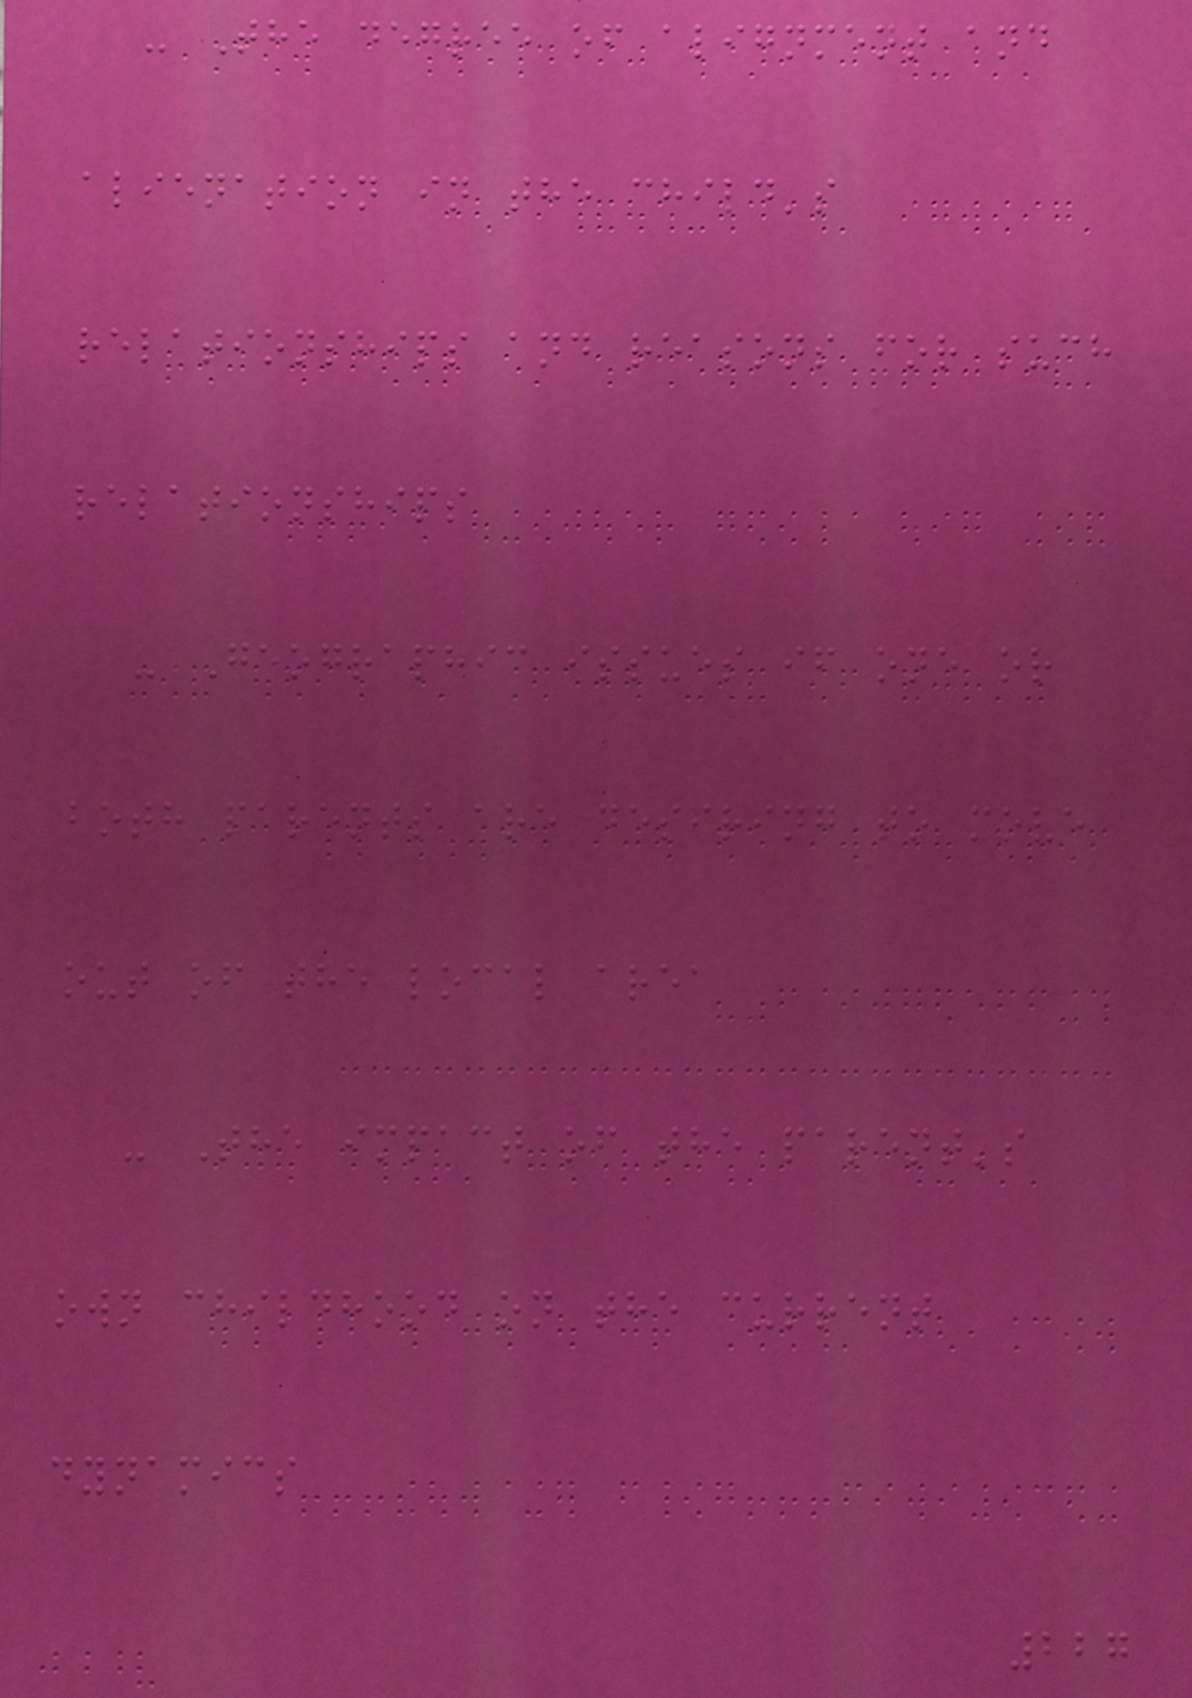- The degree of alignment and
alienation in the child's
relationships and reasons for such
relationships
- Geographic issues if one or
both parents are desiring to move
out of the local area
- The impact of the parent's
own childhood on the current
dynamics
227
